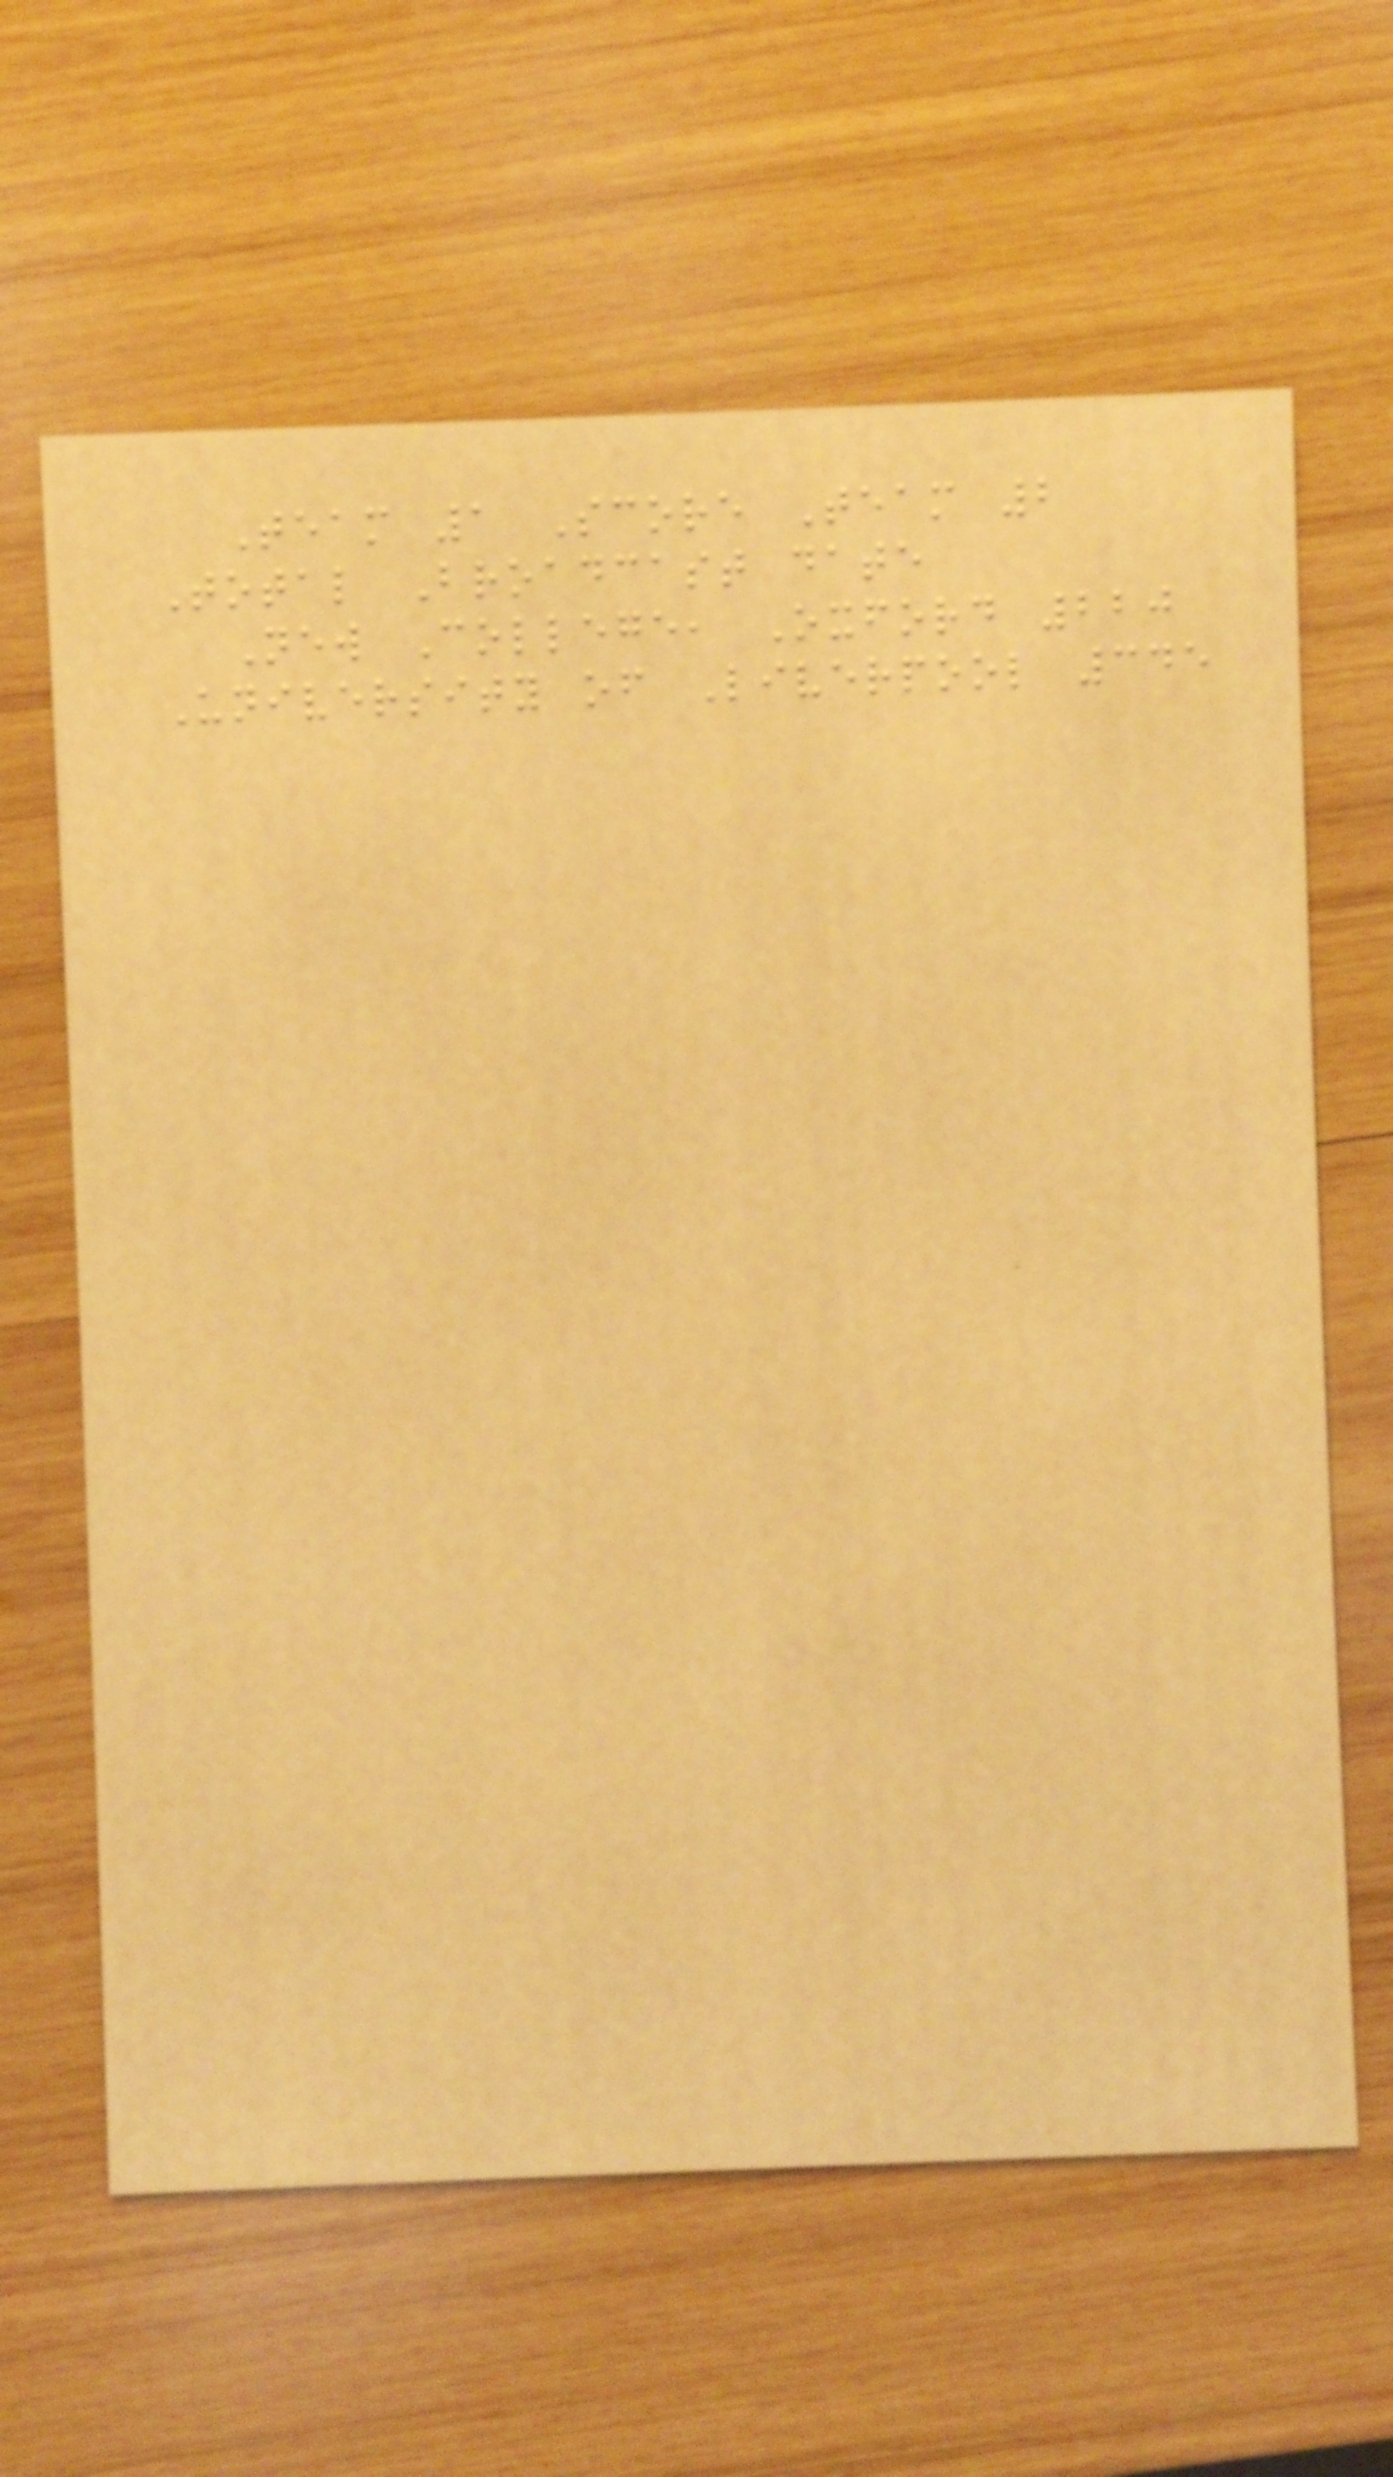Team 1 Score Team 2
Total Broadcast date
New College, Oxford 220
University of Liverpool 345
